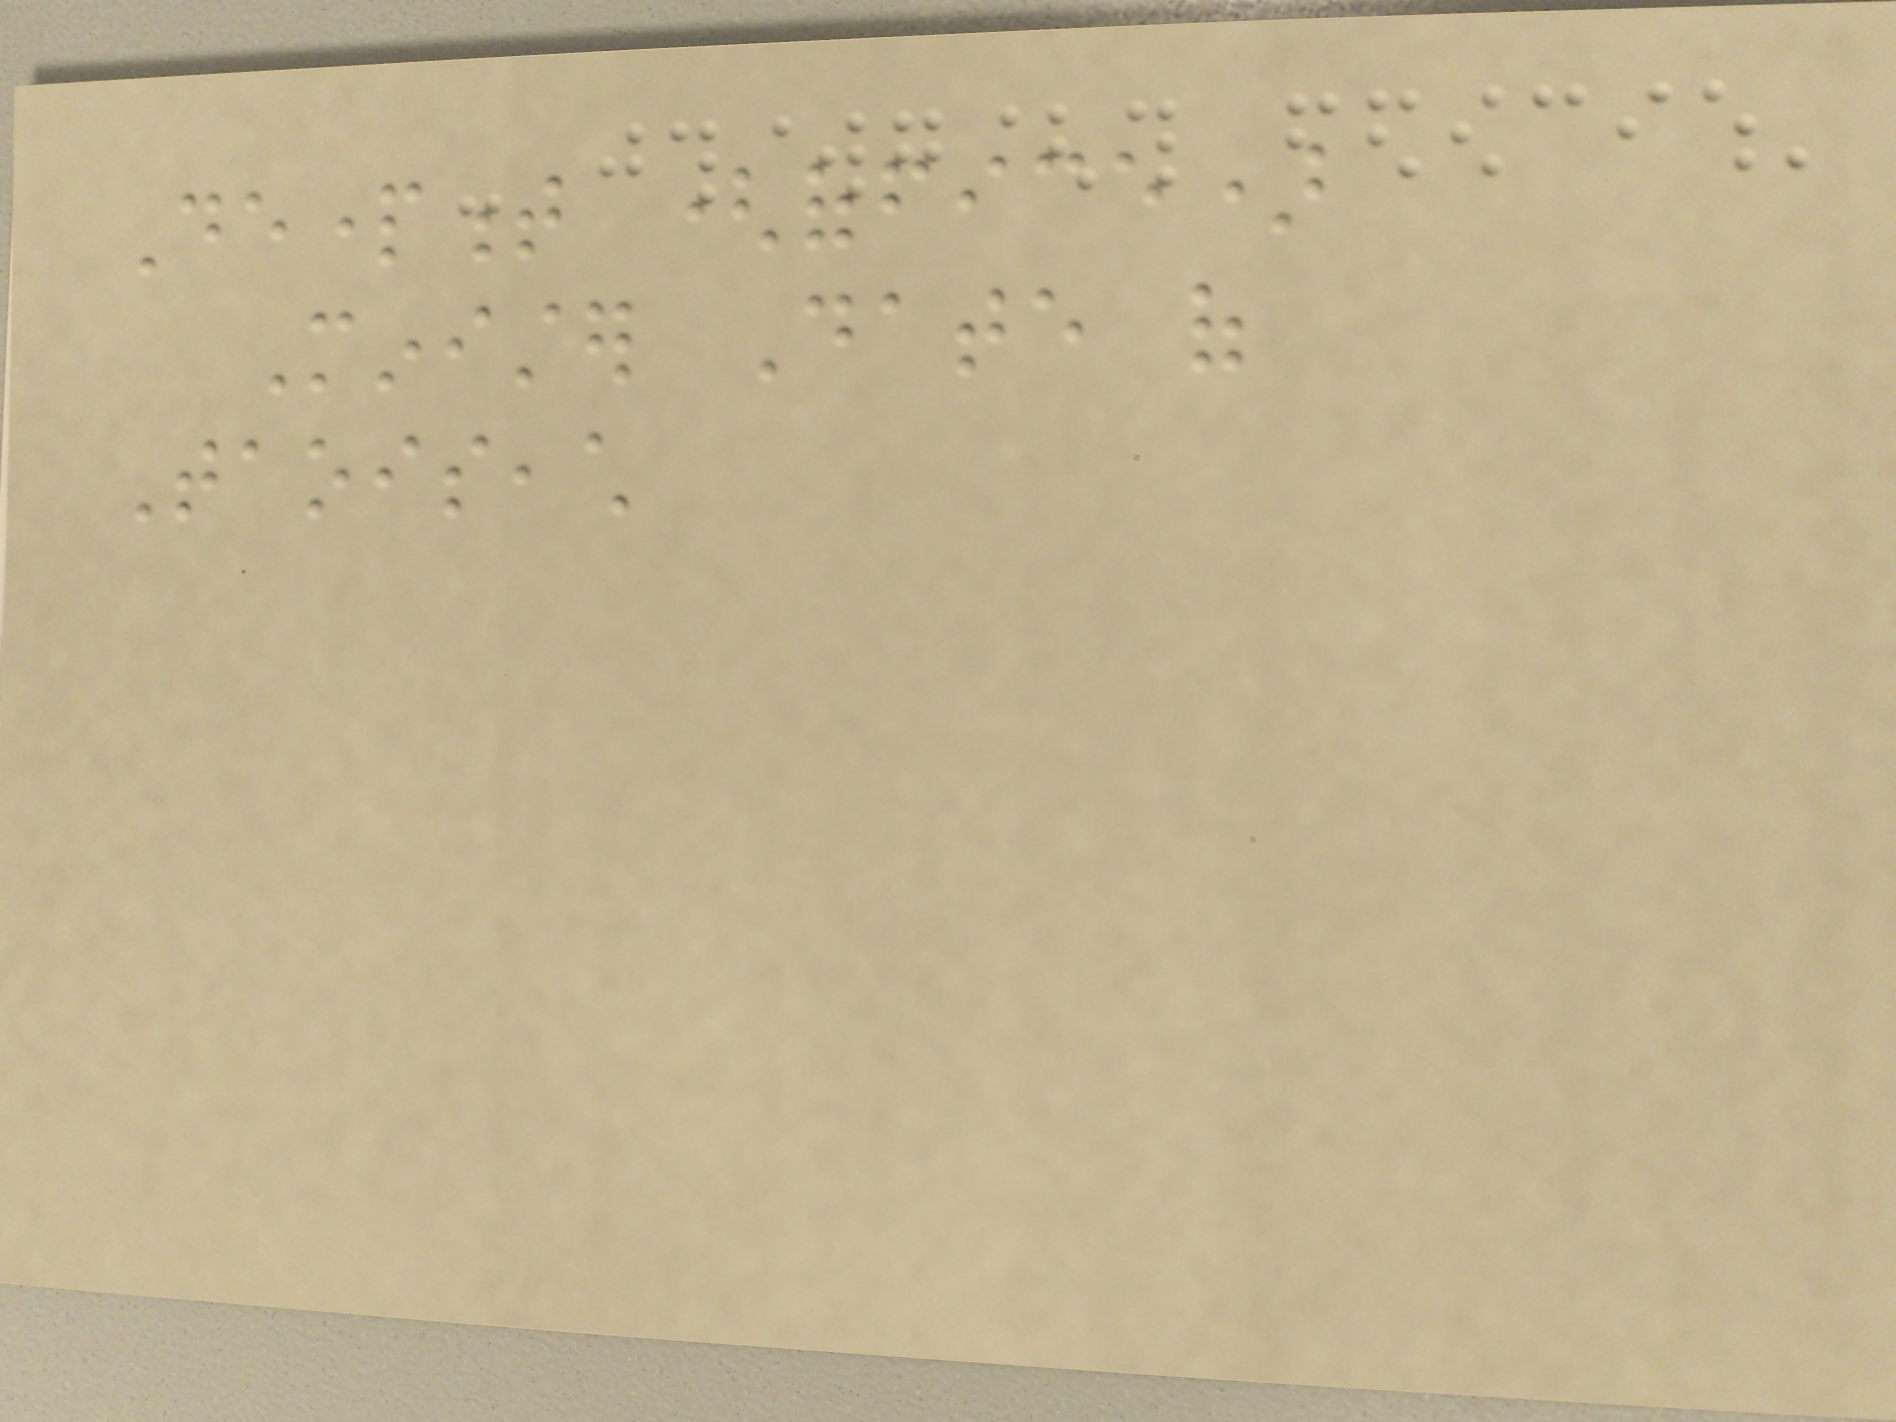Department (office)
Minister Date of
Taoiseach
